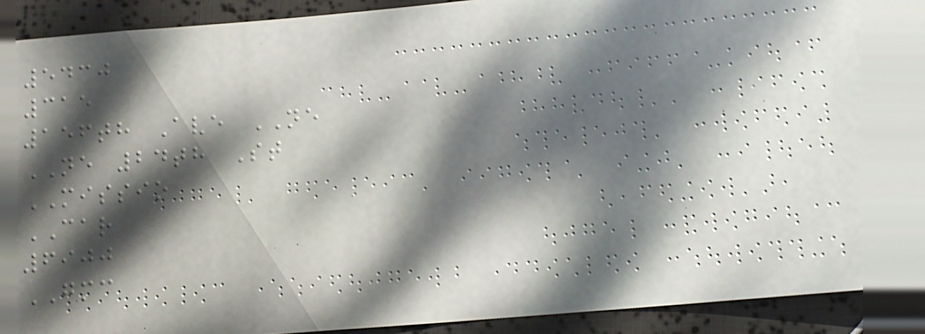5430
315
156th Ave NE
NE 24th St
MISSIO
CAR
6900
GMC
